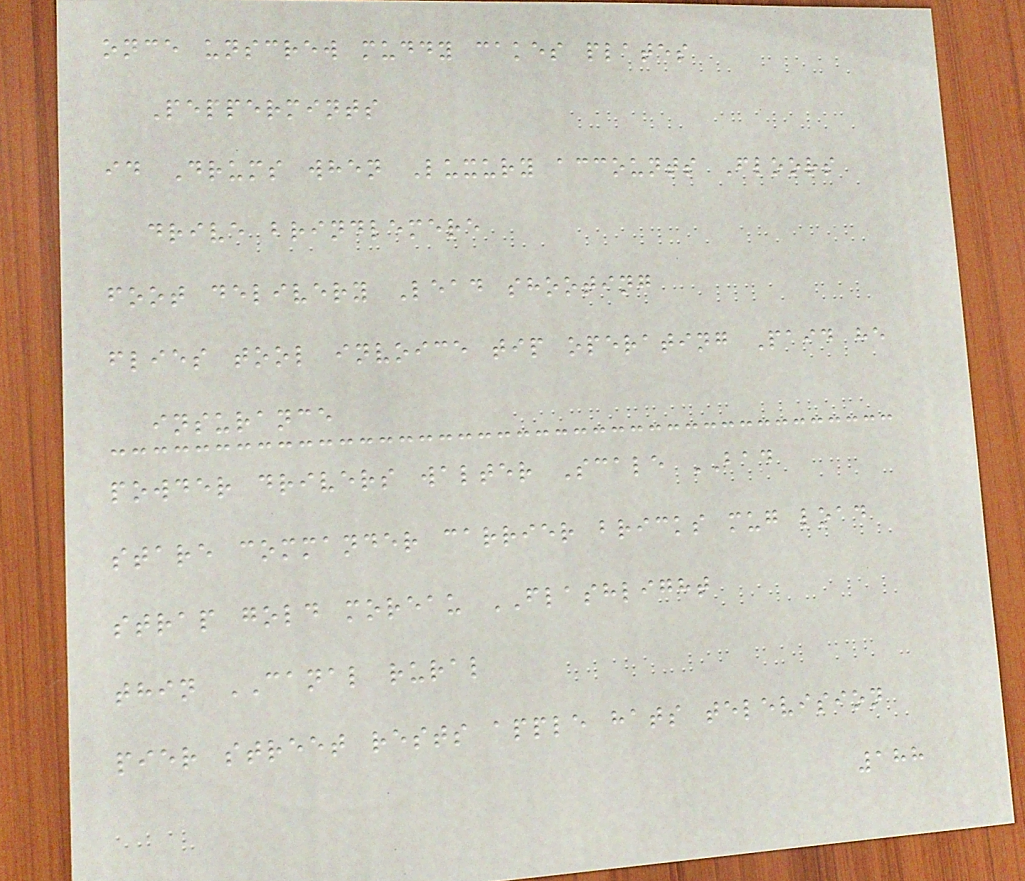once unscrew muddy cakes plates
Peppermints
id Drums when Luxury accounts Floors
drive brindlemere
foot delivery Lead shooting
flies tool invoice tip operating Paid he
insurance
powder drivers walter Scale BAD
stare commander carrier bricks mug load
strap gold moreau FLASHLIGHT
thin CANAL rural
pier street rests apple hats television
188
